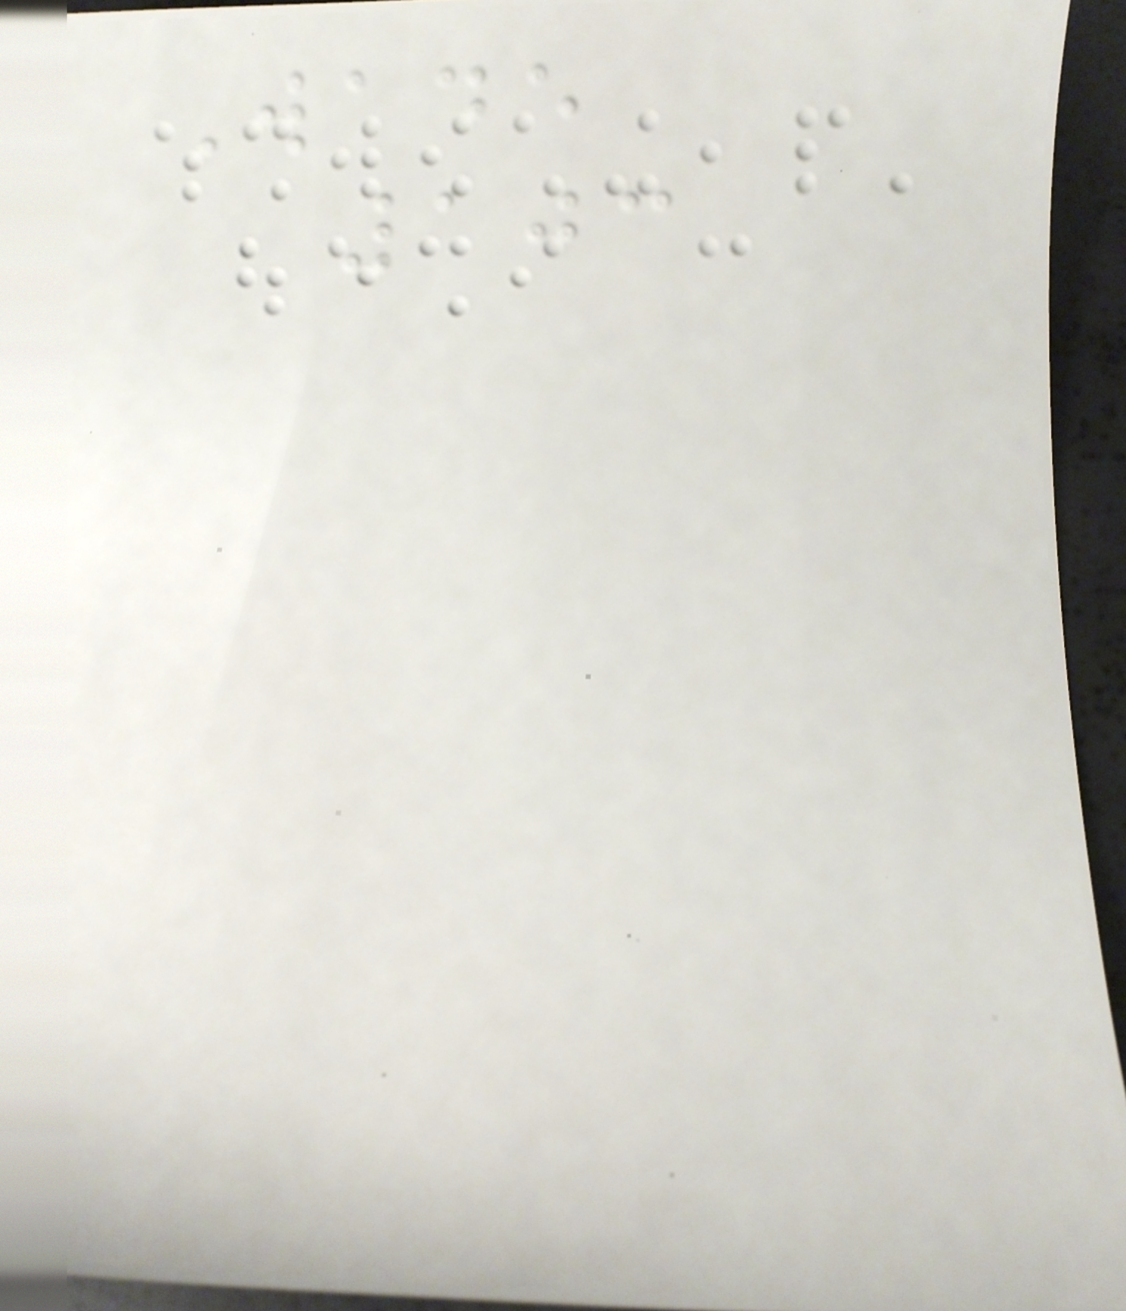Wade
103
